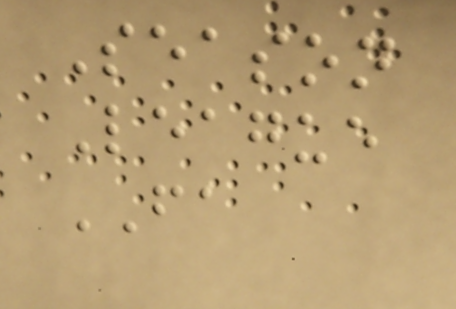Season
League
FA
